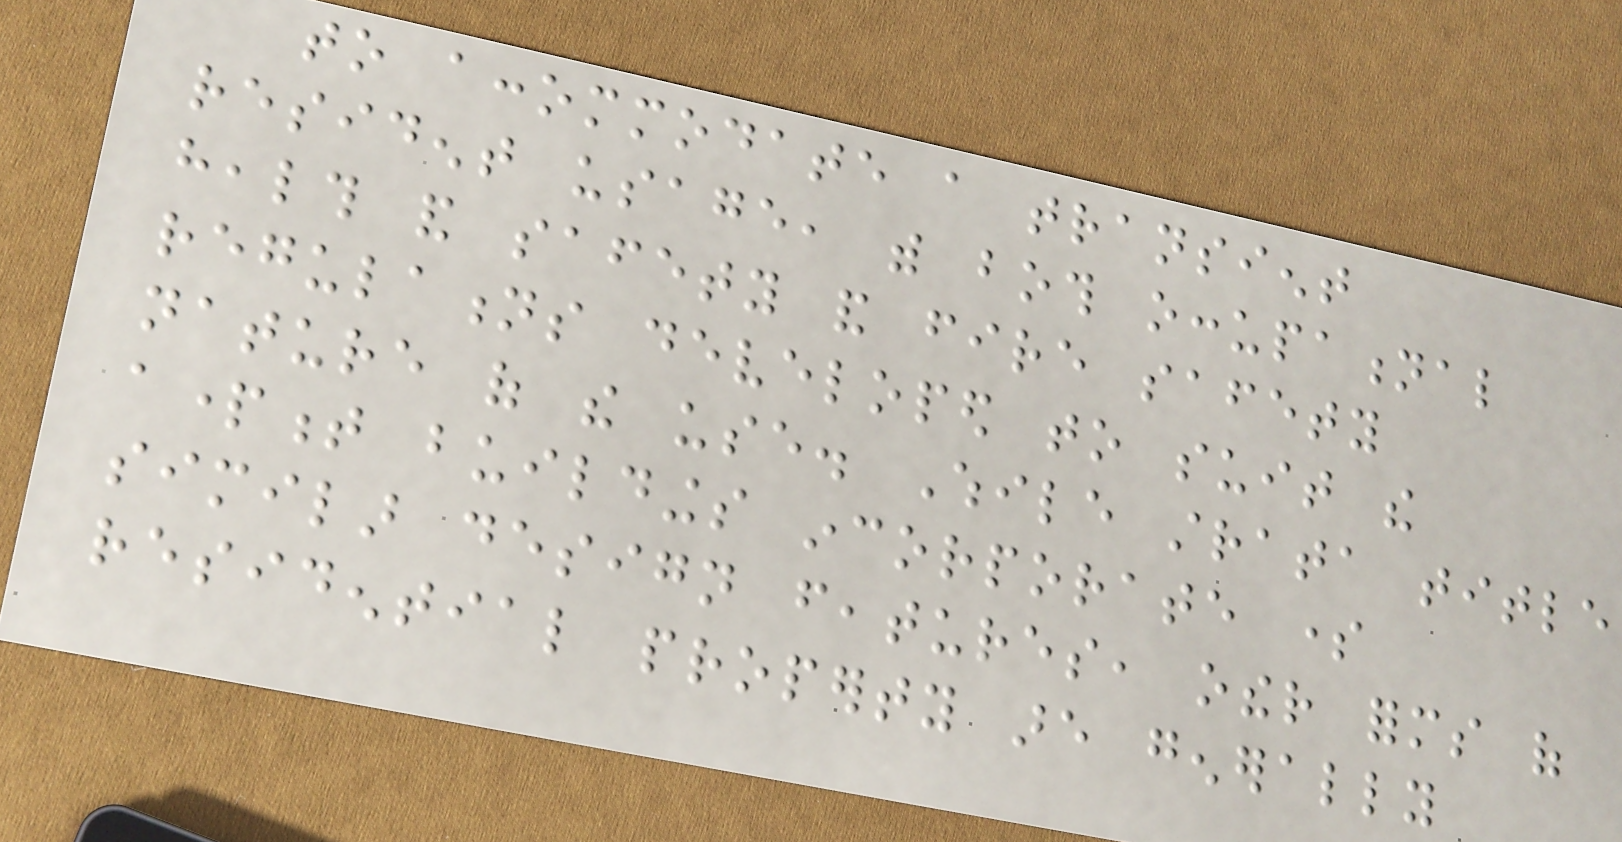to accommodate a transient
resident usage, with both occupational
health and safety and fire safety
regulations developed to suit the
nature of the use. While strata title
apartment buildings incorporate some
similar design features, other forms of
residential property are generally
